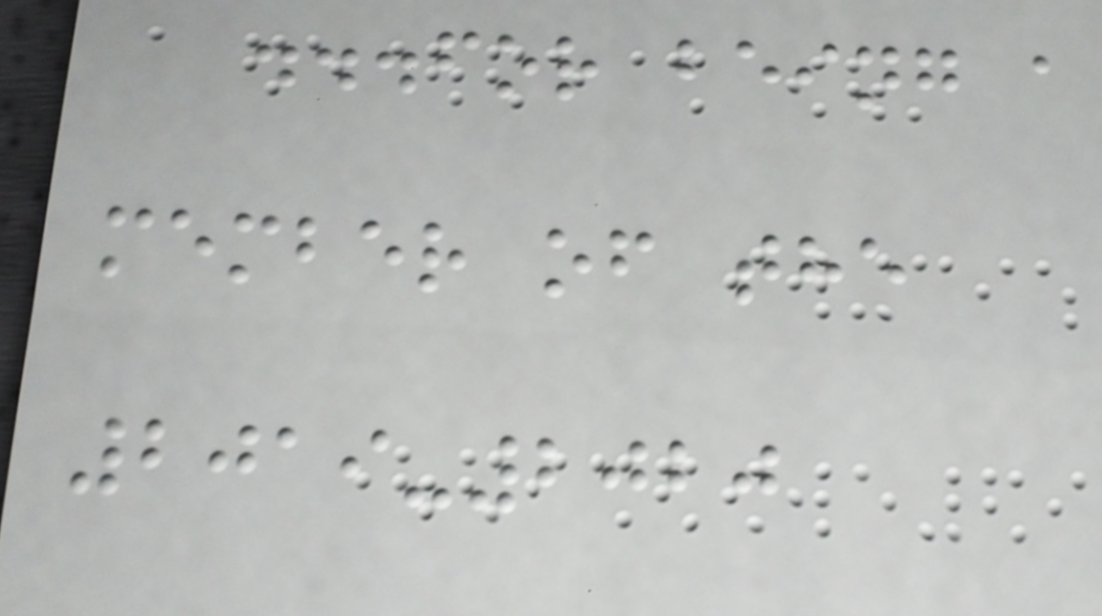...for being a
member of the
2019-2020
